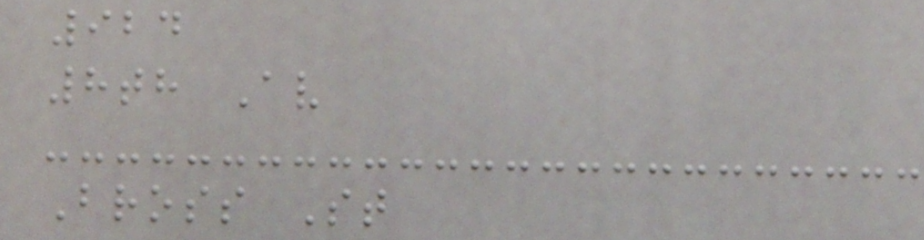924
8th Av
Bross St
